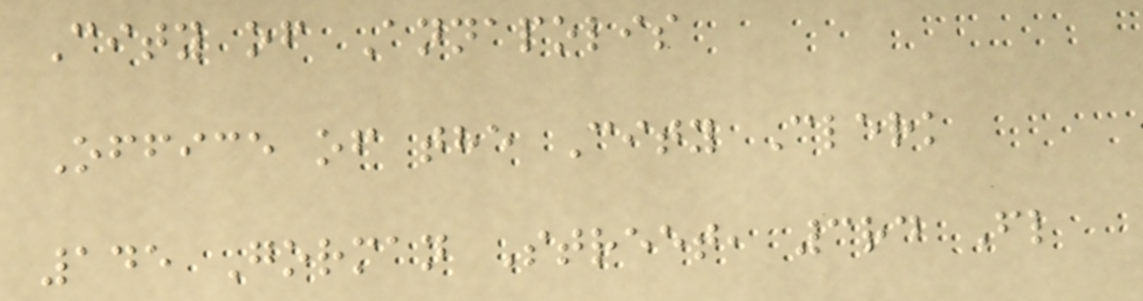City of Annapolis
Office of the City Clerk
145 Gorman Street, 3rd Fl
